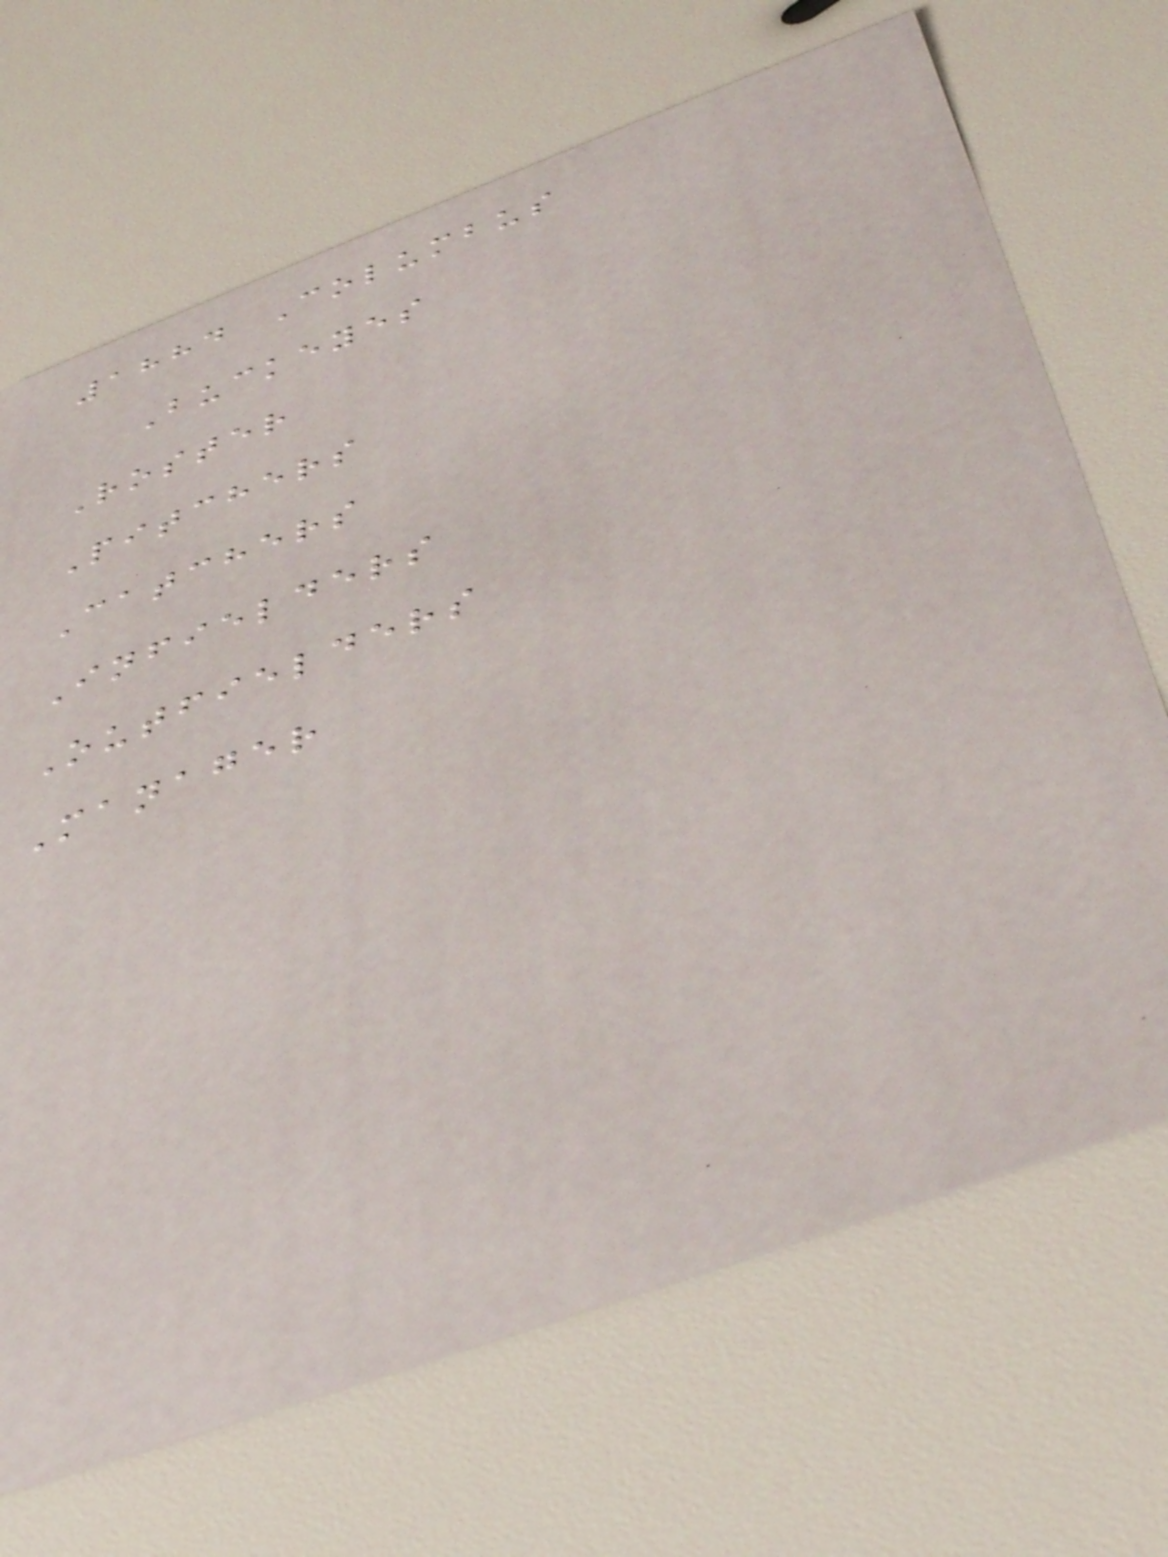1884 Columbus
Buckeyes
Roster
Pitchers
Catchers
Infielders
Outfielders
Manager
